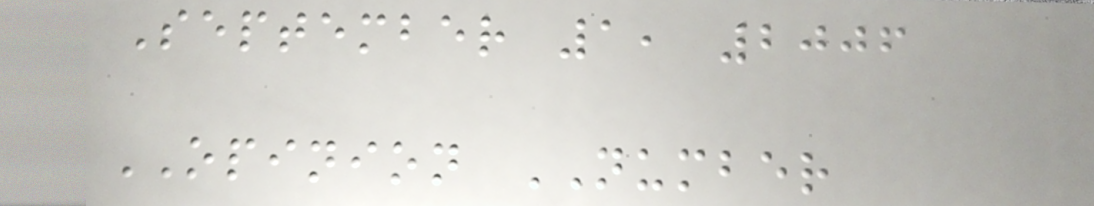September 1, 2006
OPINION NUMBER
